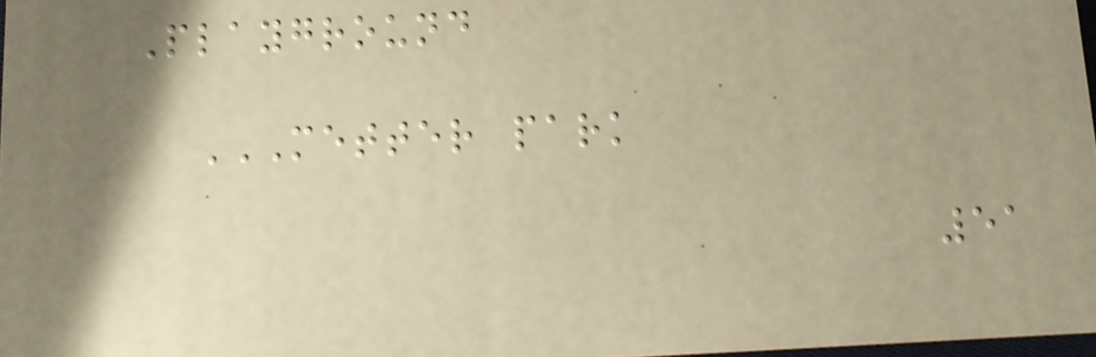Playground
METTER PARK
51
